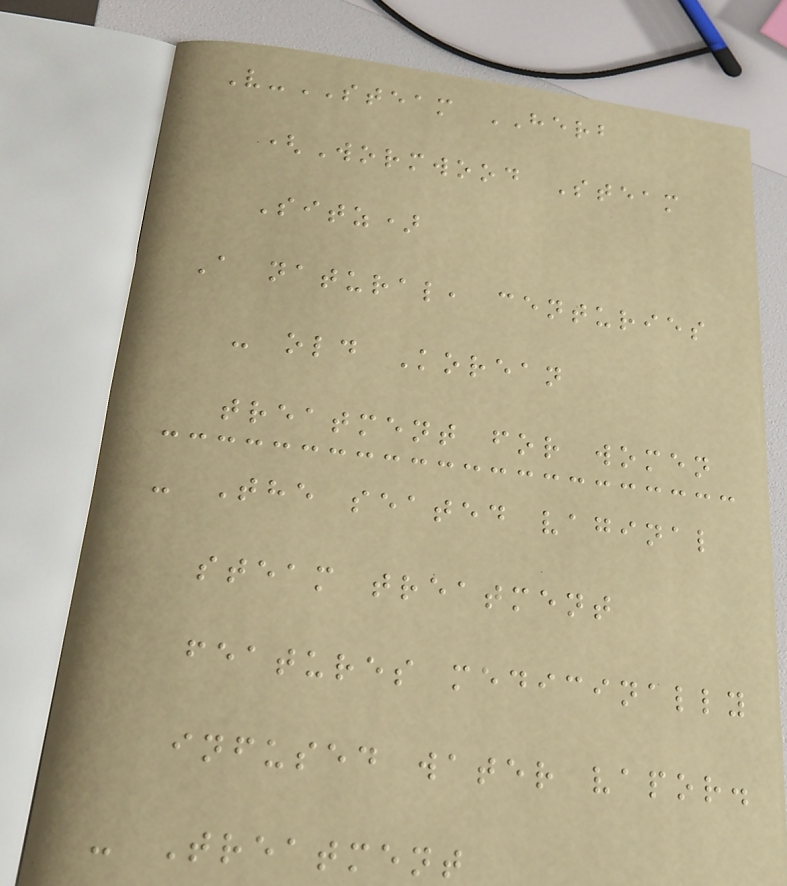V-STEAM HERB
(Wormwood Steam
Sitz)
A natural, centuries
- old Korean
treatment for women
- The seated vaginal
steam treatment
features medicinally
infused water vapor.
- Treatment
